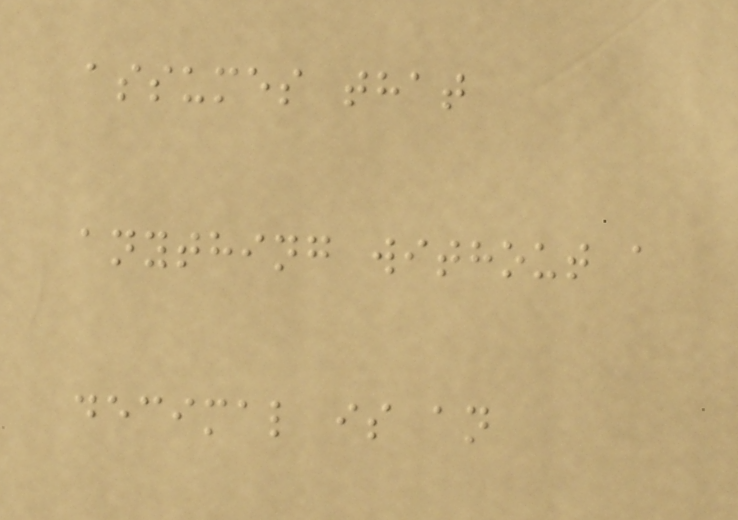assumes that
anything without a
decimal is an
